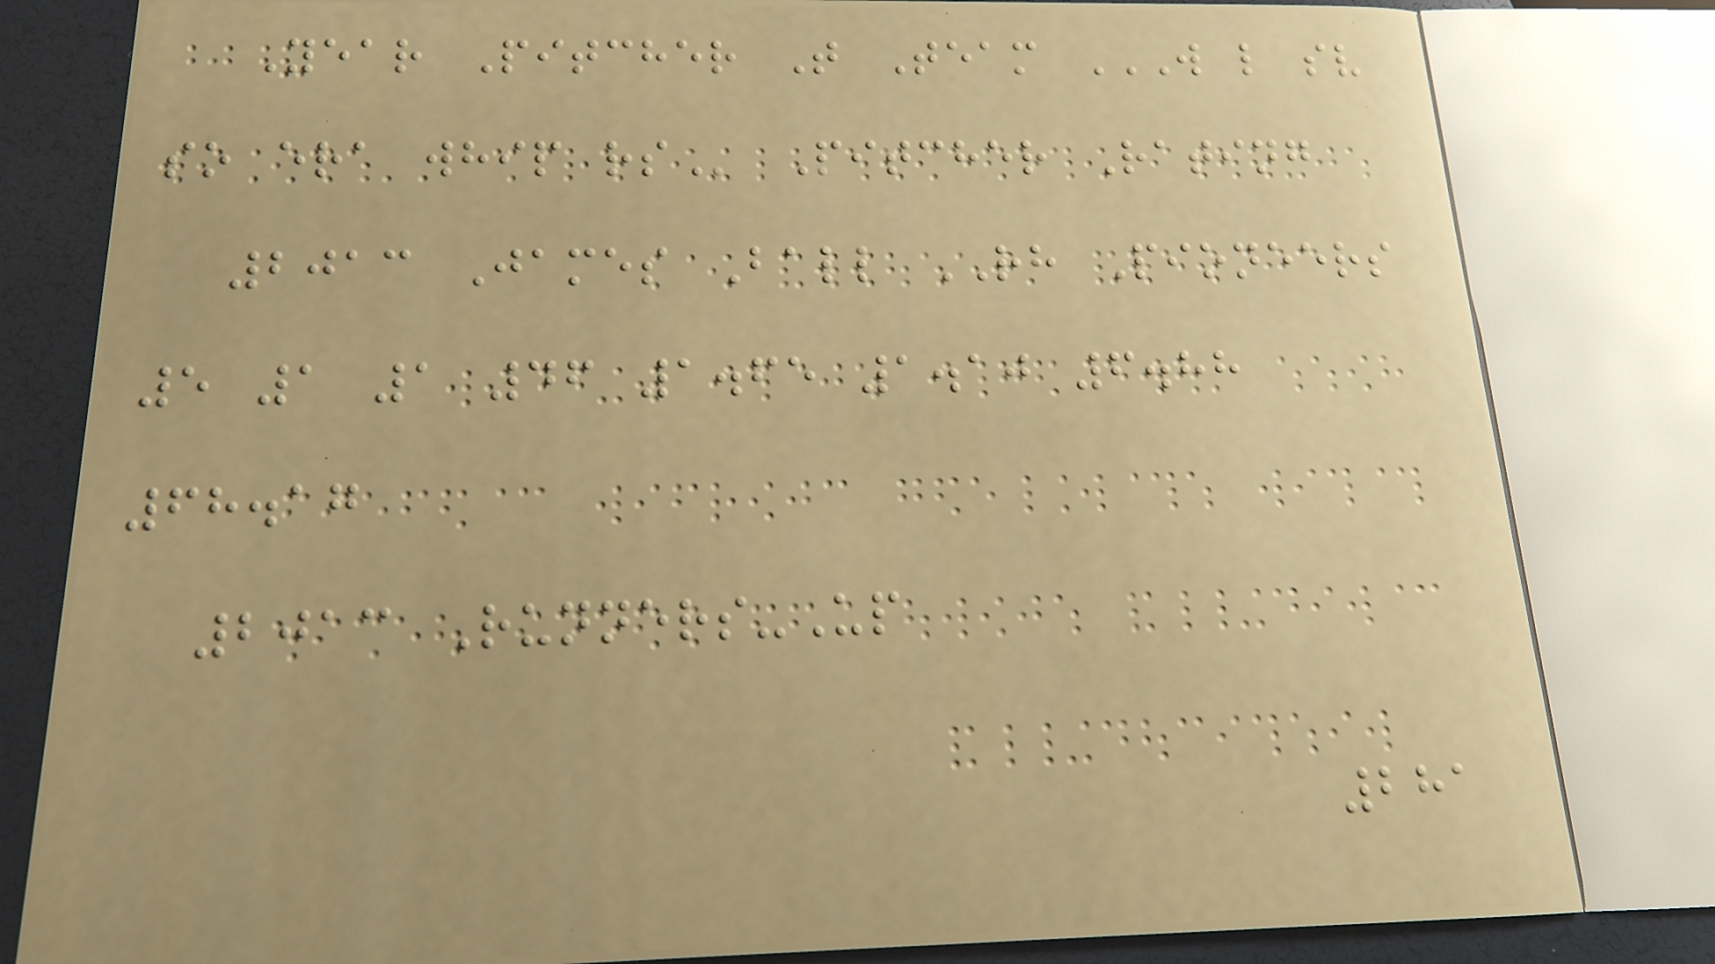Year Pitcher T Team W L SV
SO ERA WHIP RS Pitcher Rating
2013 James Ball RH Pioneers
5 1 1 46 1.65 1.10 6.88
68.17
2013 Runners-Up
281
